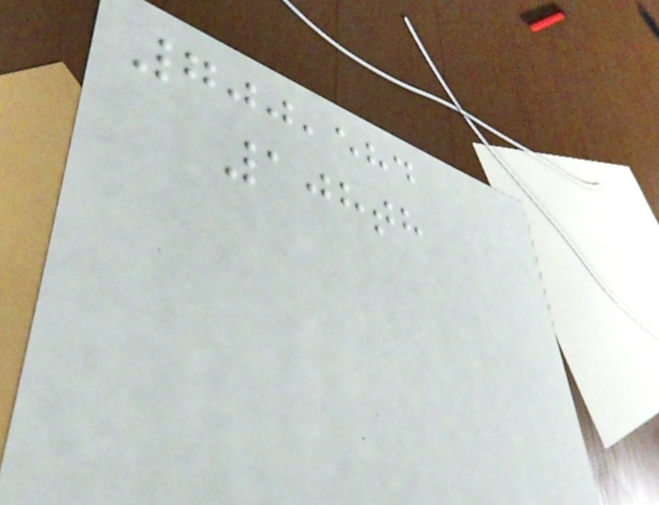700,584
108th
